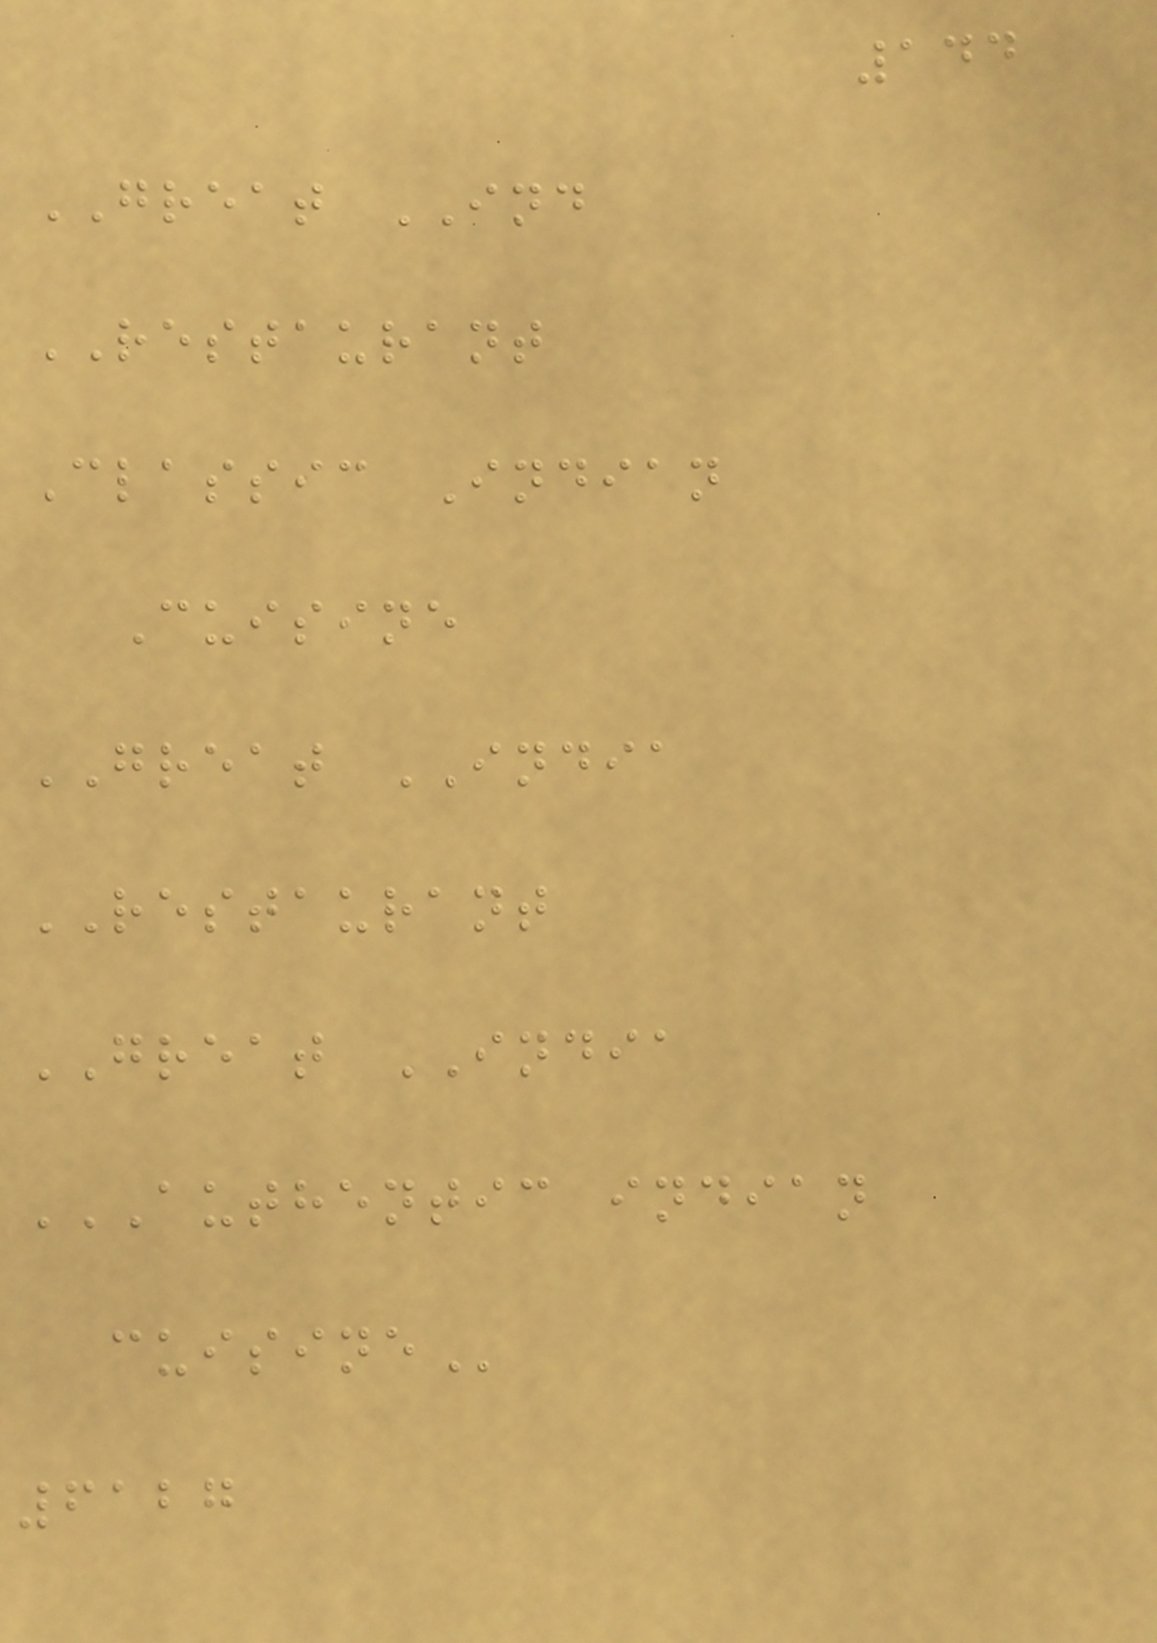144
GREAT IND
RESTAURANT
Classic Indian
Cuisine
GREAT INDIA
RESTAURANT
GREAT INDIA
AUTHENTIC INDIAN
CUISINE
6127
